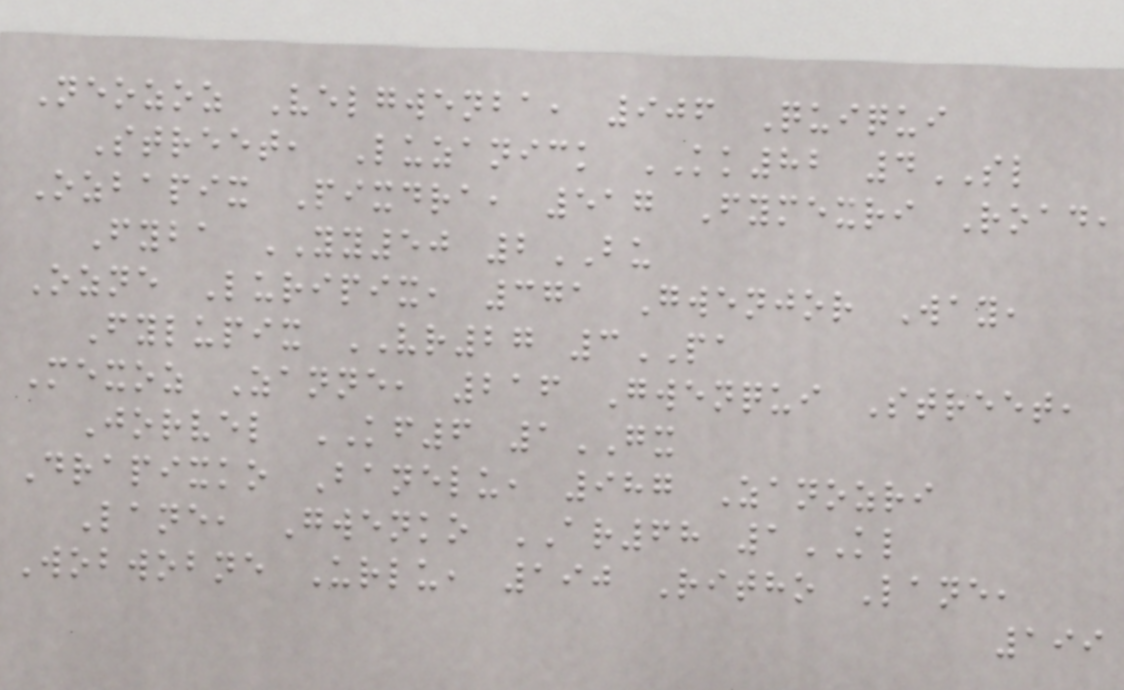Neozoz Velgwenba, 906 Quiqui
Street, Luzanick KK82 4SL
Ozbapix Pixdra, 517 Fymexri Road,
Fyba YY50 2BU
Ozne Luripix, 371 Gwenjor Way,
Fylupix VR27 3PA
Mexoz Zanne, 216 Gwenqui Street,
Jorvel KF6 1GX
Drapixko Banelu, 987 Zanozri
Lane, Gwenko AR68 1KL
Wobwobne Urlu, 190 Ritho Lane,
199
